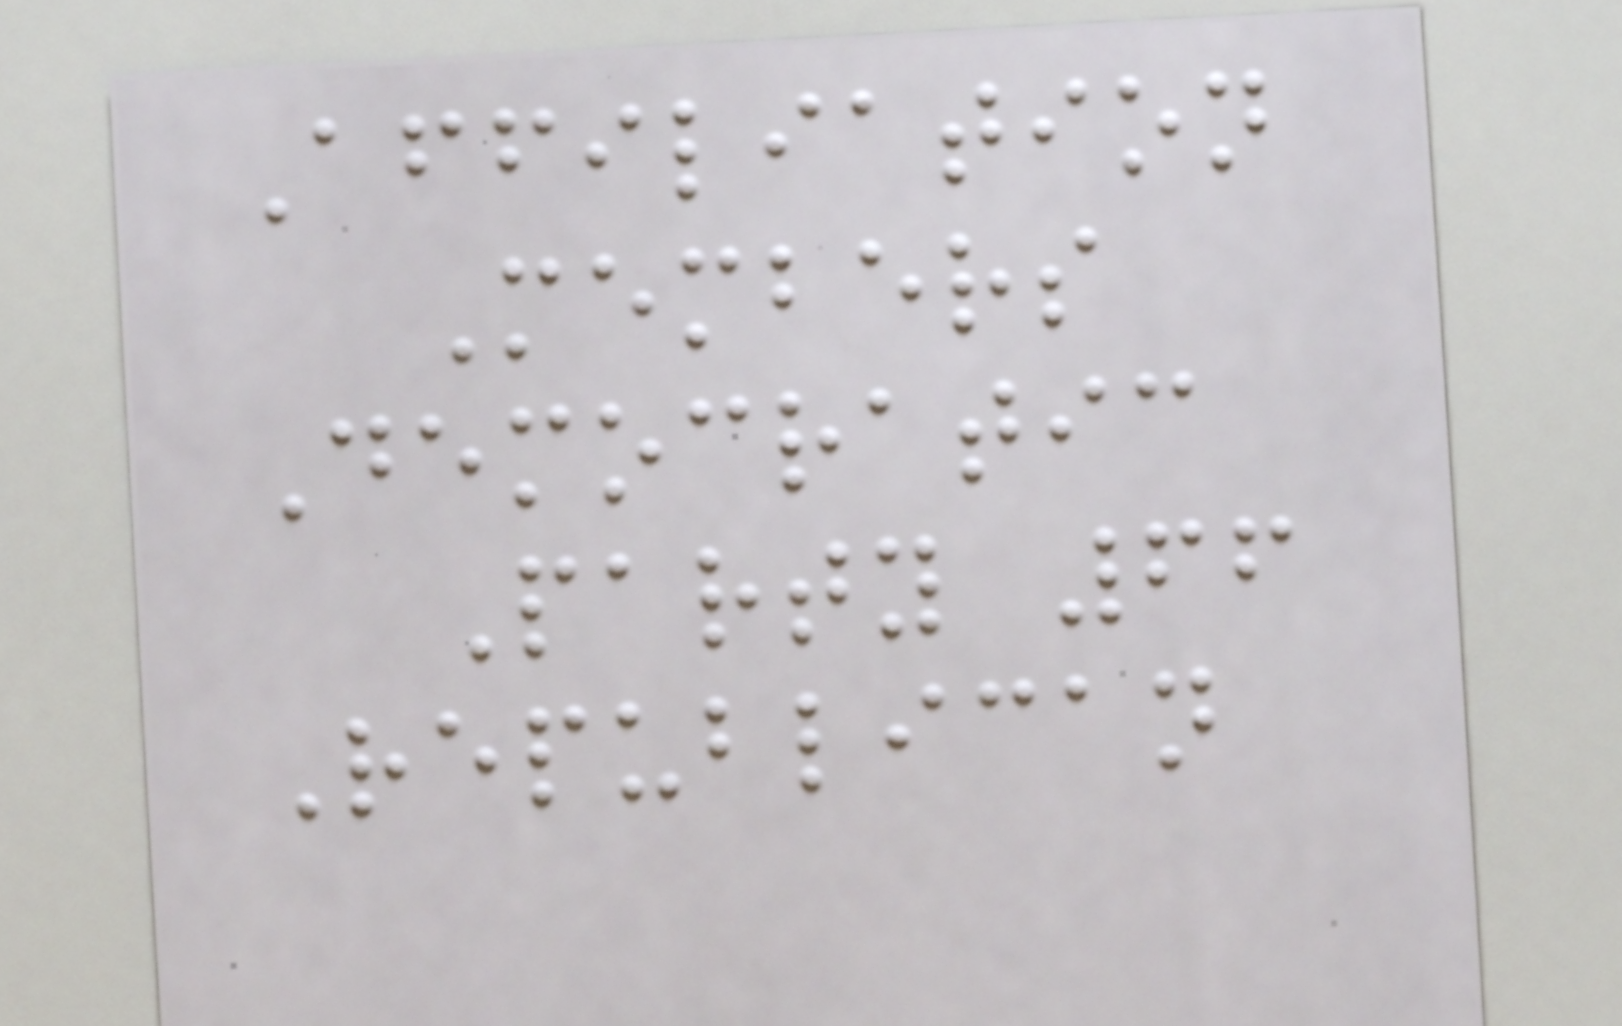Affiliation
Members
Democratic
Party 66
Republican
